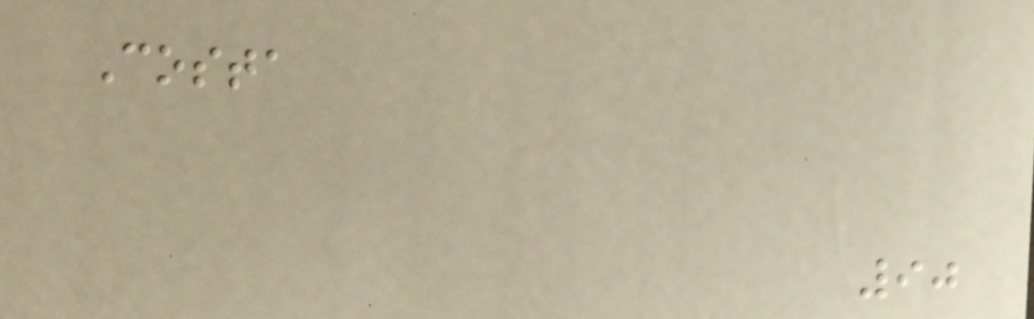Costa
90
